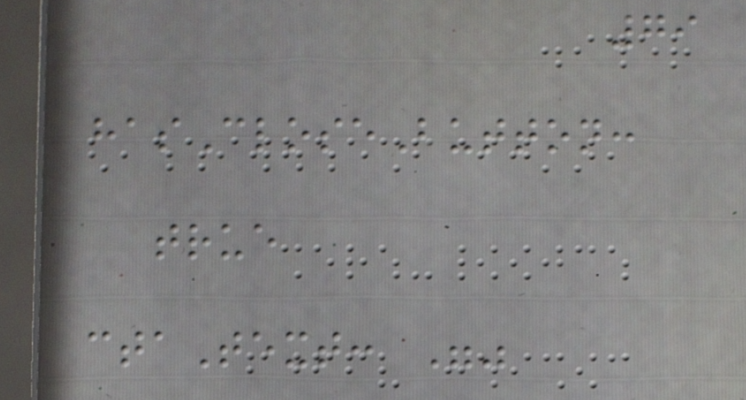79
hasCloseButton:
true
ctaText: ""
